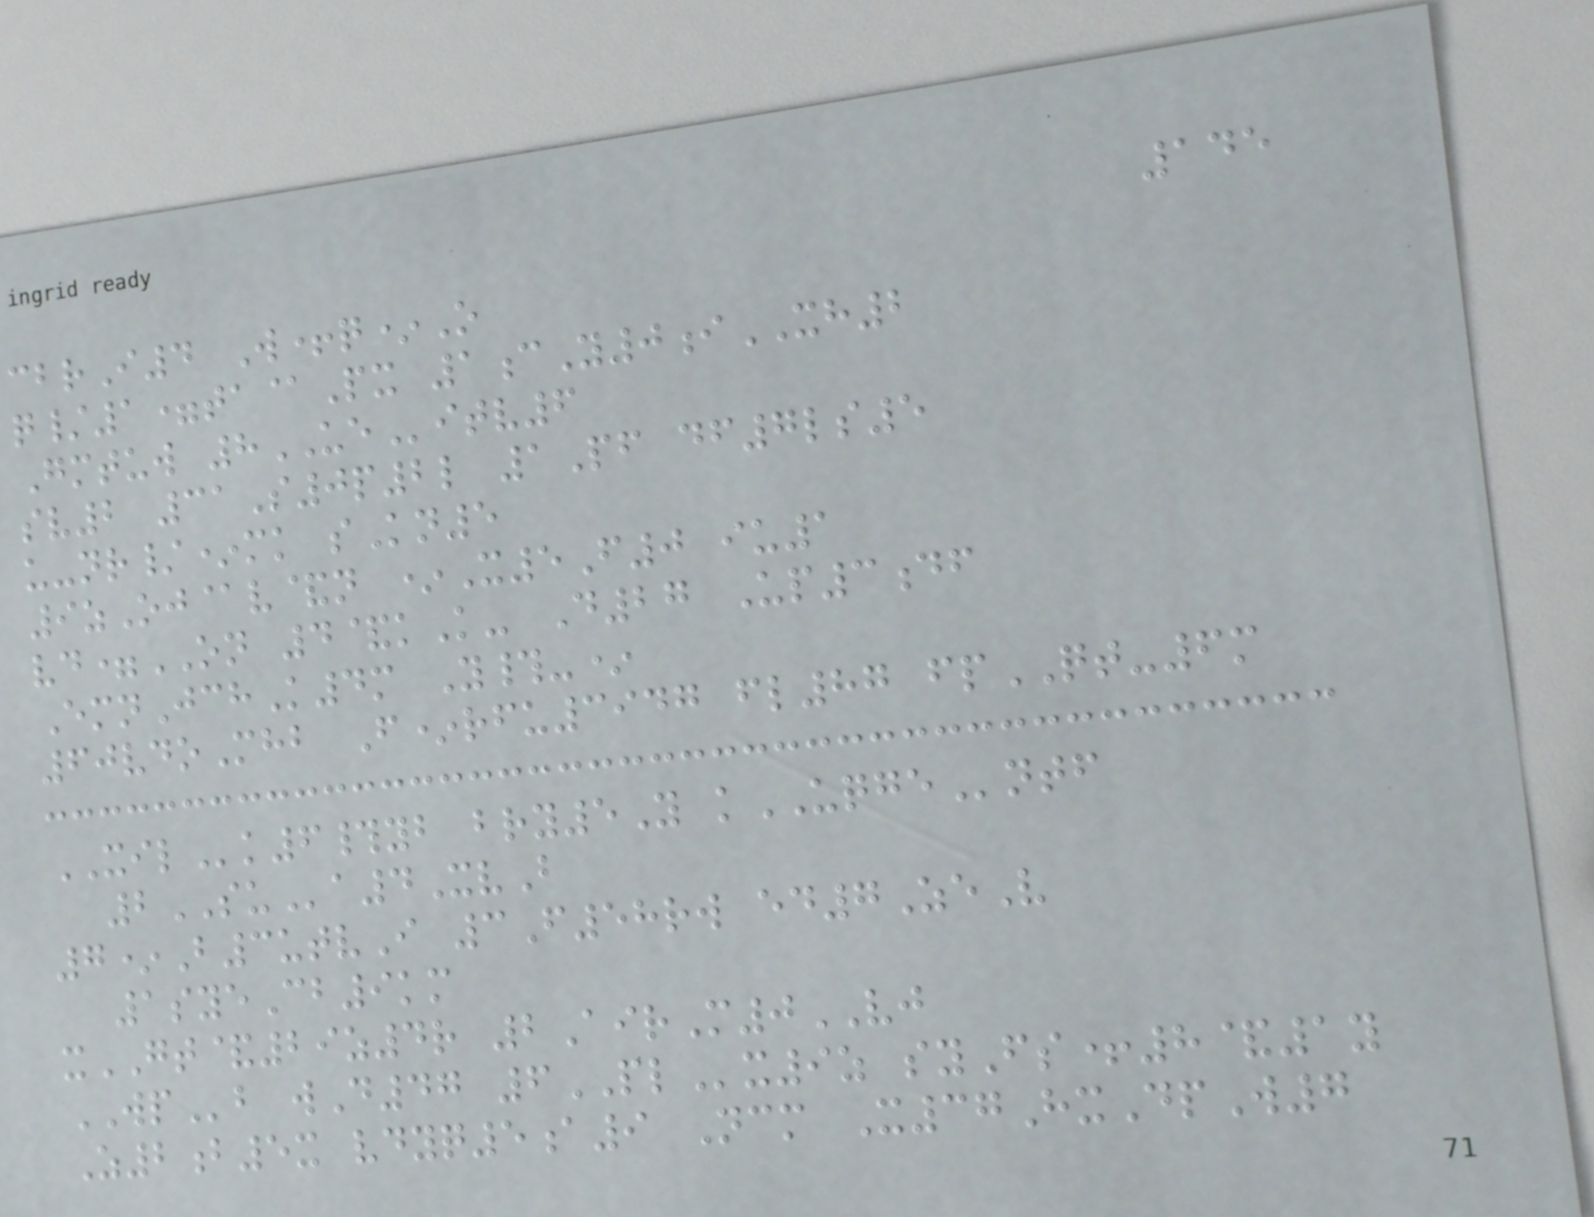145
cbrI4 W+q*O
q/1=ta@Px 1cY0iXH2
Gmtuw 8UEitv6
sv2 31S0p2l 1Pf df7ls5
u-nr/*mk sKn5
9zOj@v&n *X5F0 iu1
vd=ON 4&kK- D27 Up3df
EmnJchK4m Y#-*
60vdoMhb F*rfu3947 fl87 fpQT-6m
XILk6#yb bry5Y kUQGEntf
2SUa4XvB
7*B3utvI 3F58rw ed7ZeV
1syeCb9km
xGT&29z4r 2AirM0VJ
WPb wD47 6PLx9z syFs+8&1y
Z2b5x vdyq5a9 Ncm X37HxDpW7
